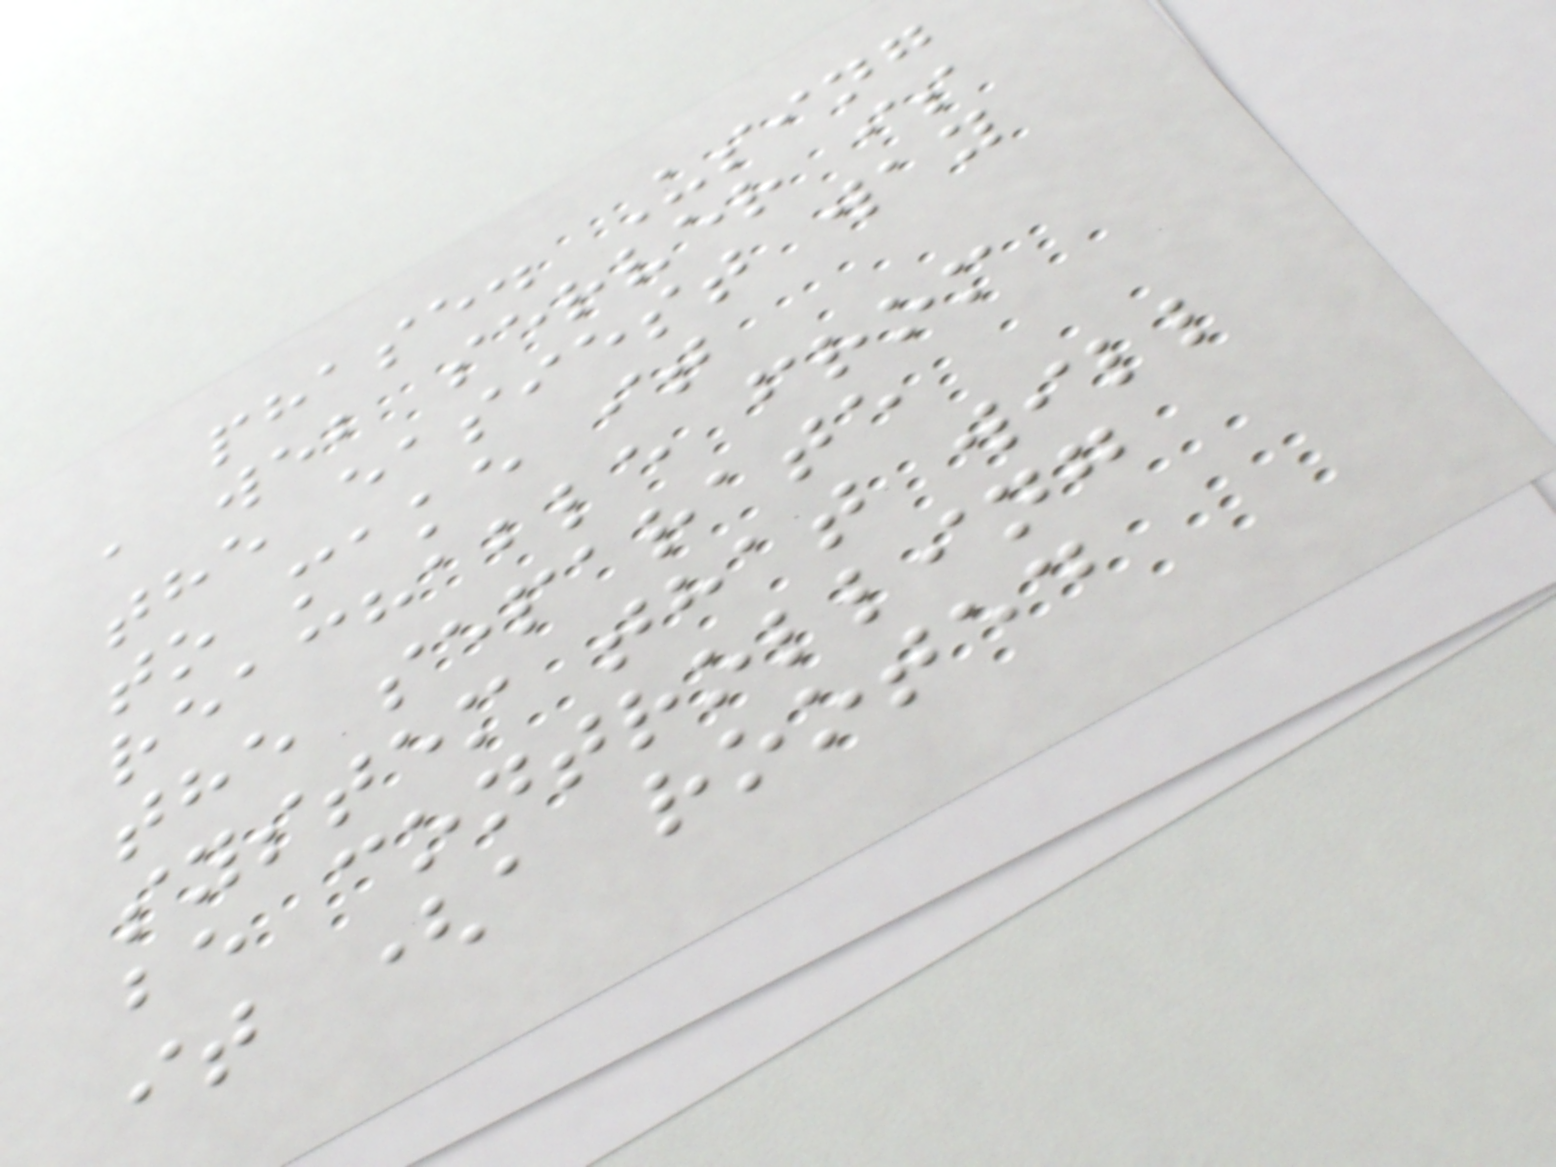phase. Using
a web server is
the easiest way
to make it
reachable from
the separate
system that will
be controlling
it (a rooted
